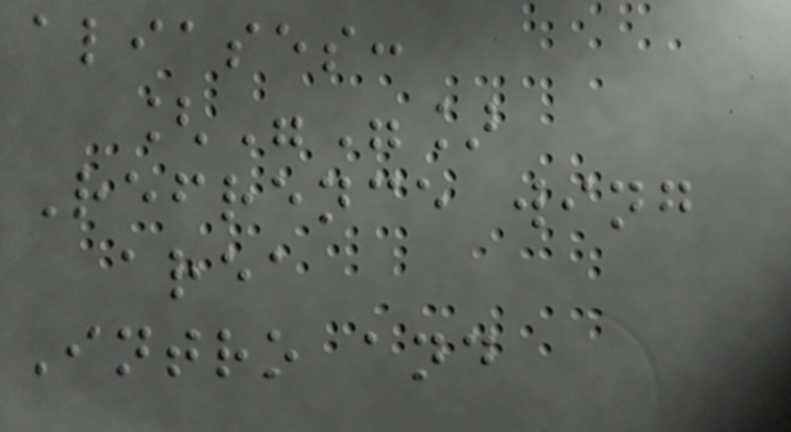aliases:
[""]
Refrence wing
area
Intro and
